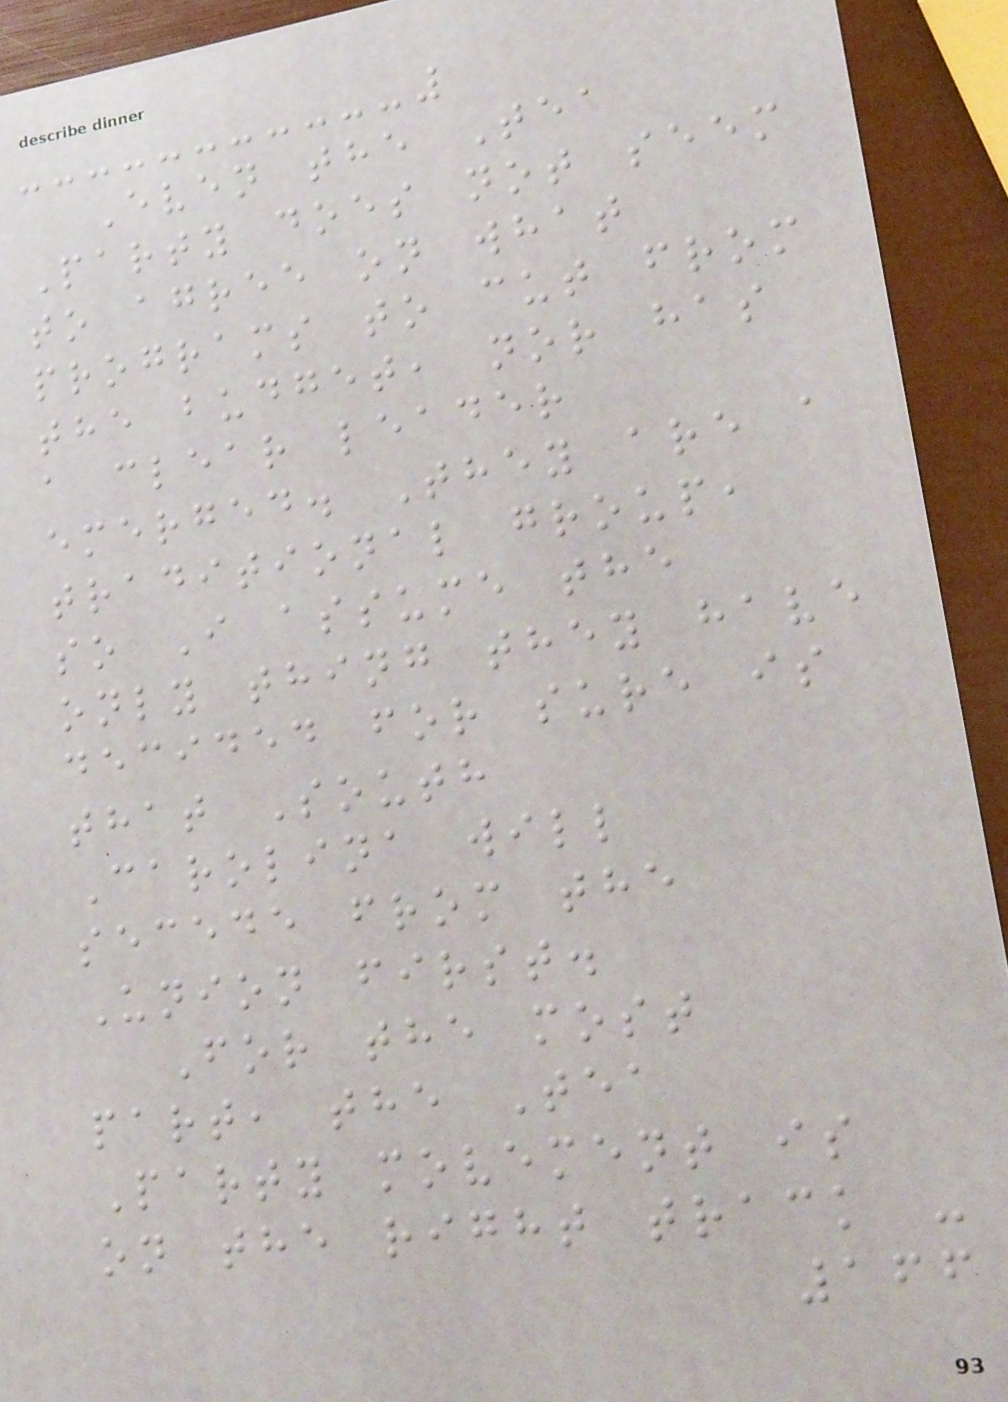Even the Tea
Party does not seem
to agree on what
programs to cut from
the budget, nor has
a clear leader
emerged. They are a
traditional group,
so I assume the
only thing they have
decided for sure is
that South
Carolina will
secede from the
Union first.
For the most
part, the Tea
Party movement is
on the right track -
166
